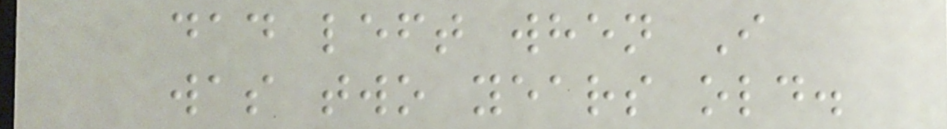dad left when I
was two years old.
